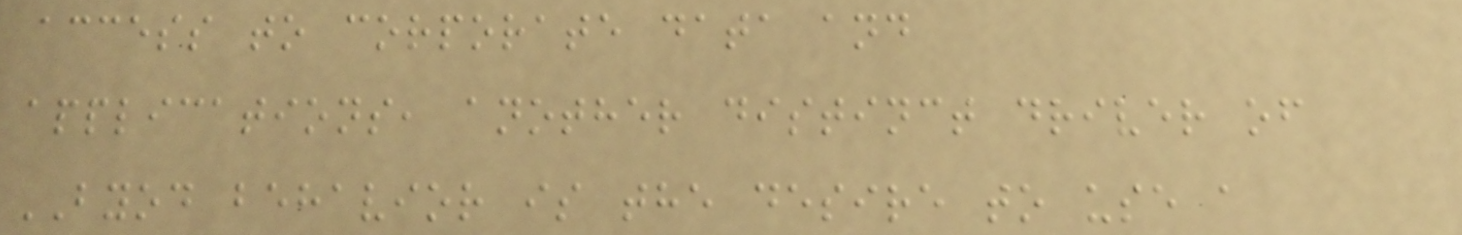access to corporate data and
applications, another distinct driver of
BYOD behavior is the desire to use a
